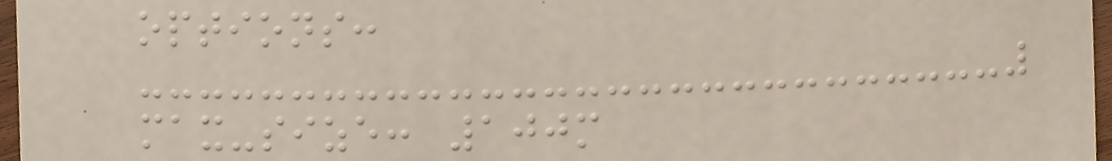options:
max-size: 100m
